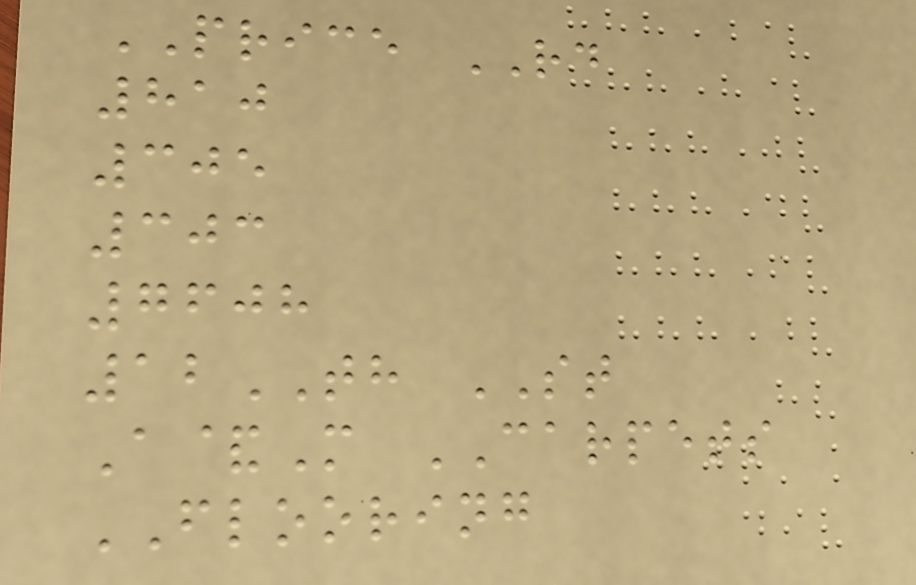PRICE RD
810
305
303
7608
12TH ST
A&M CARPETS
FLOORING
